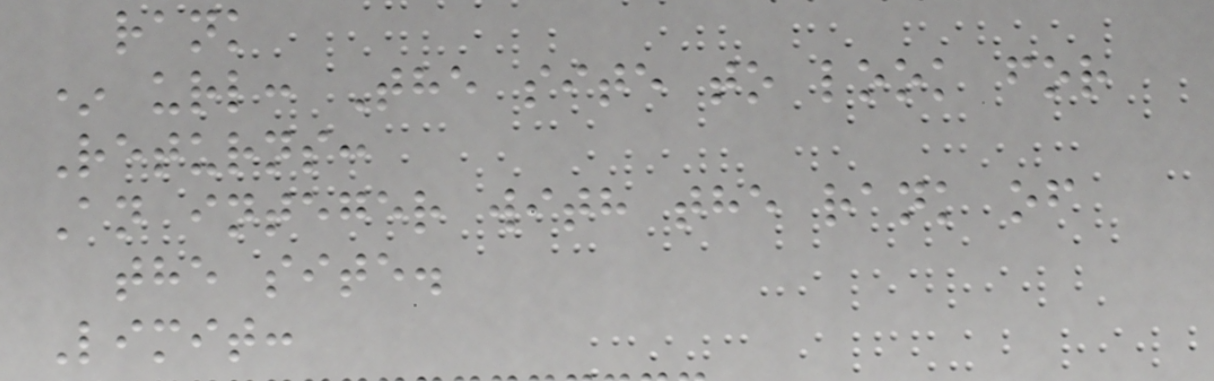rank
* url: The site to look for
Returns:
An integer with the rank of
the site.
Limit:
